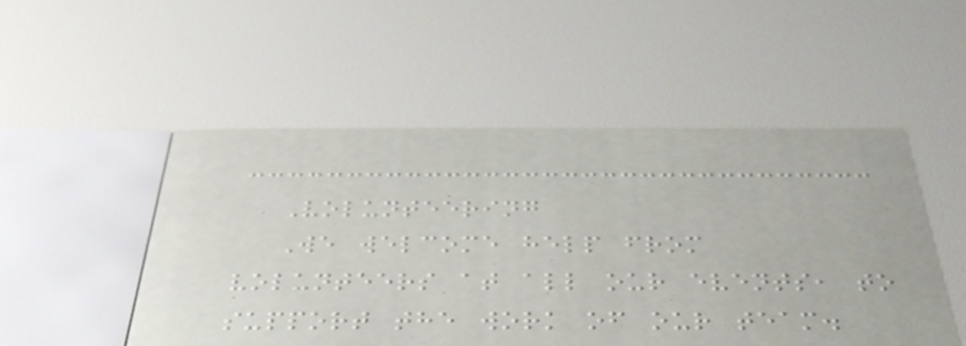Volunteering
We welcome help from
volunteers at all our events, to
support the work of our team.
